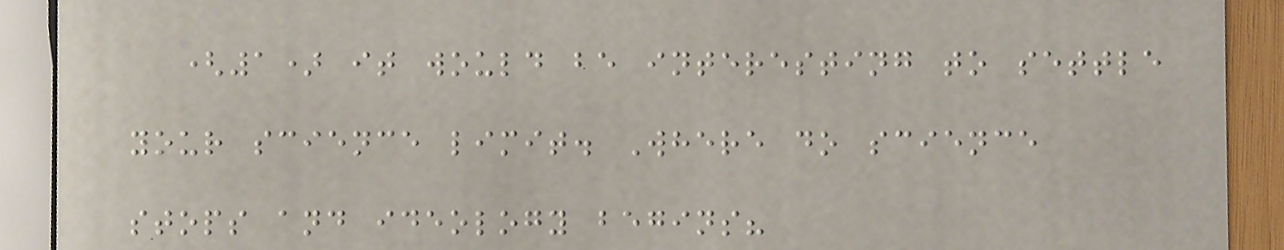(1) it would be interesting to settle
your science limit. Where do science
stops and ideology begins?
